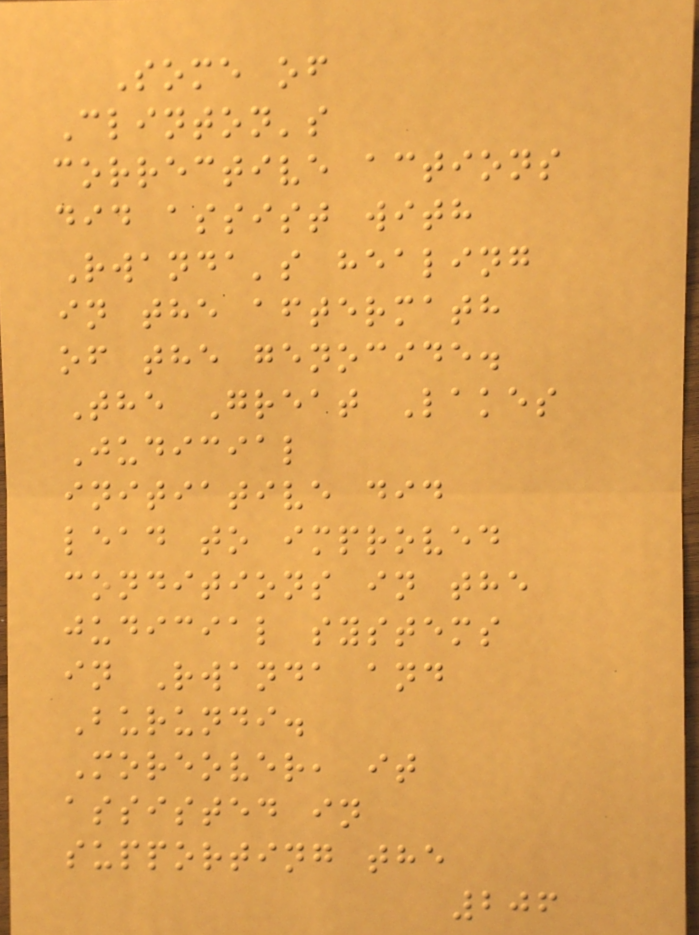Some of
Clinton's
corrective actions
did assist with
Rwanda's healing
in the aftermath
of the genocide.
The Great Lakes
Judicial
initiative did
lead to improved
conditions in the
judicial systems
in Rwanda and
Burundi.
Moreover, it
assisted in
supporting the
206
